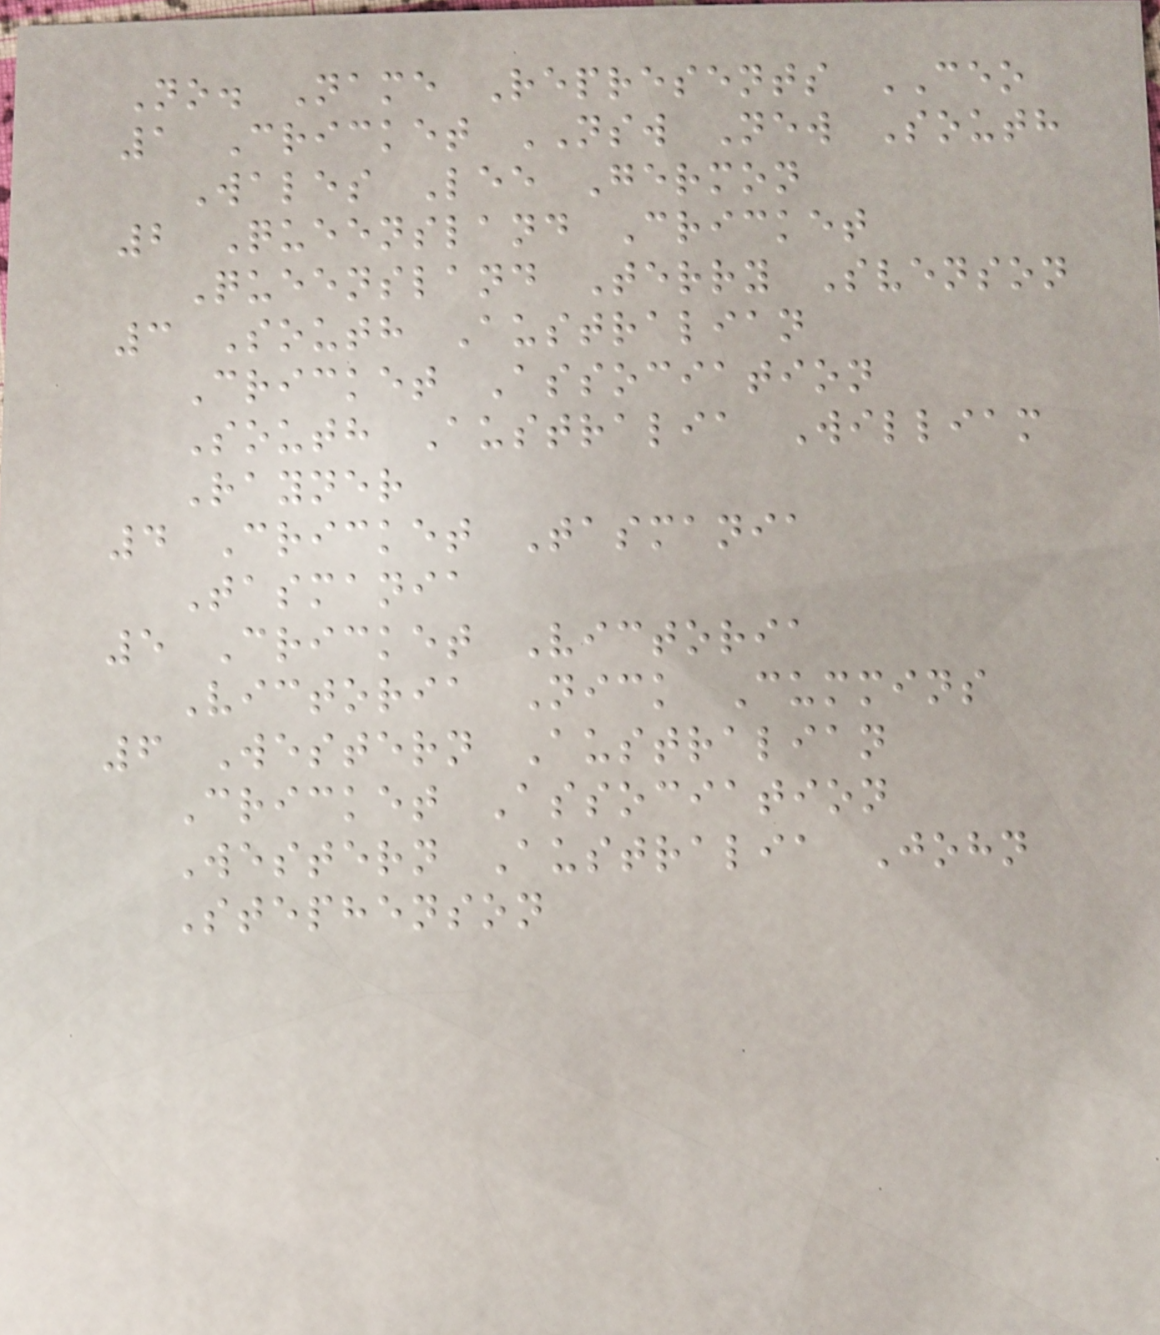No. Name Represents CEO
1 Cricket NSW New South
Wales Lee Germon
2 Queensland Cricket
Queensland Terry Svenson
3 South Australian
Cricket Association
South Australia William
Rayner
4 Cricket Tasmania
Tasmania
5 Cricket Victoria
Victoria Nick Cummins
6 Western Australian
Cricket Association
Western Australia John
Stephenson
